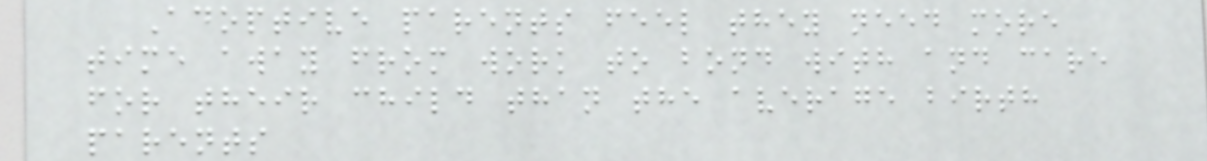Adoptive parents feel they need more
time away from work to bond with and care
for their child than the average birth
parents
